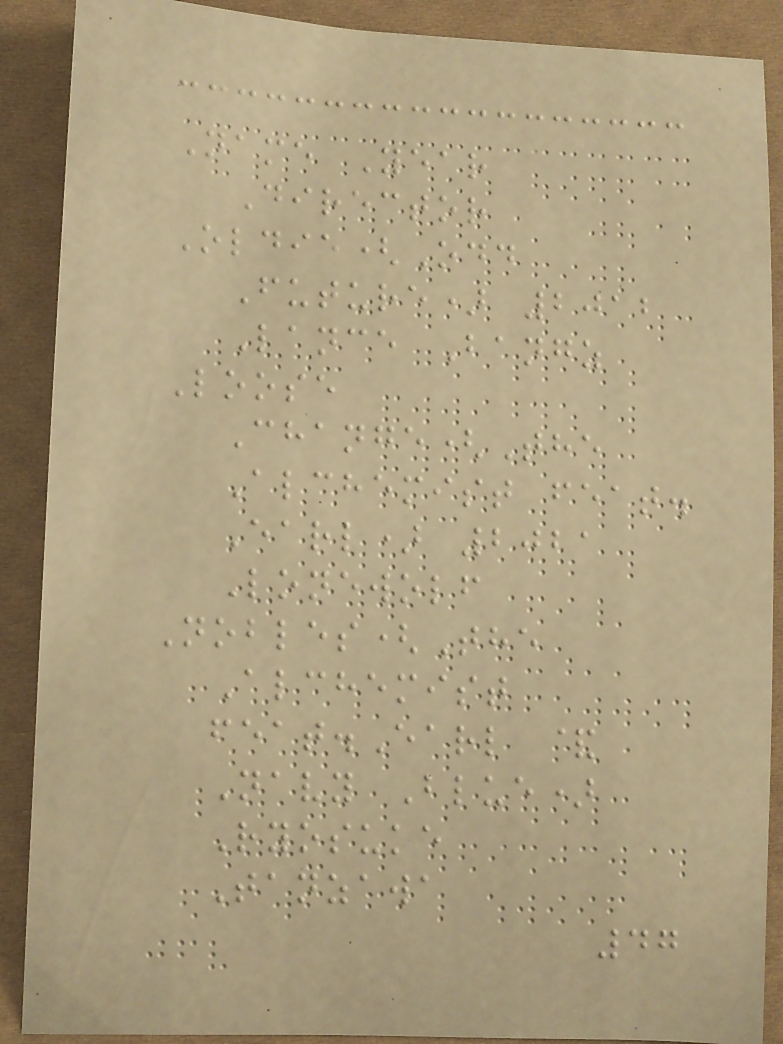Name Year
Director
Oldie(Odd
Future) 2012
Lance Bangz
Loose
Change(The
Alchemist feat.
Earl) 2021
Lonewolf
Nobles(The
Alchemist
feat.Earl &
Navy Blue)
Ryosuke
Tanzawa
47
